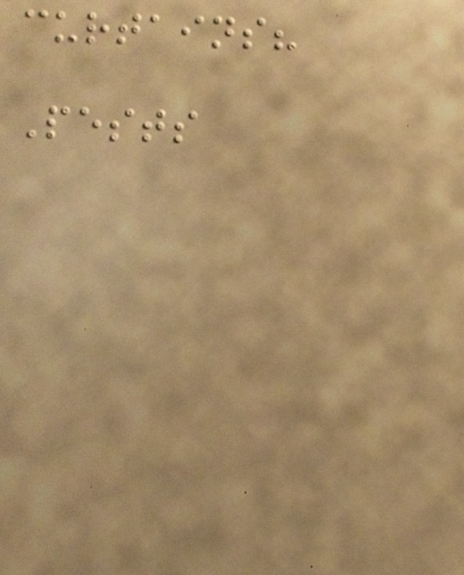curtains?
Pests
